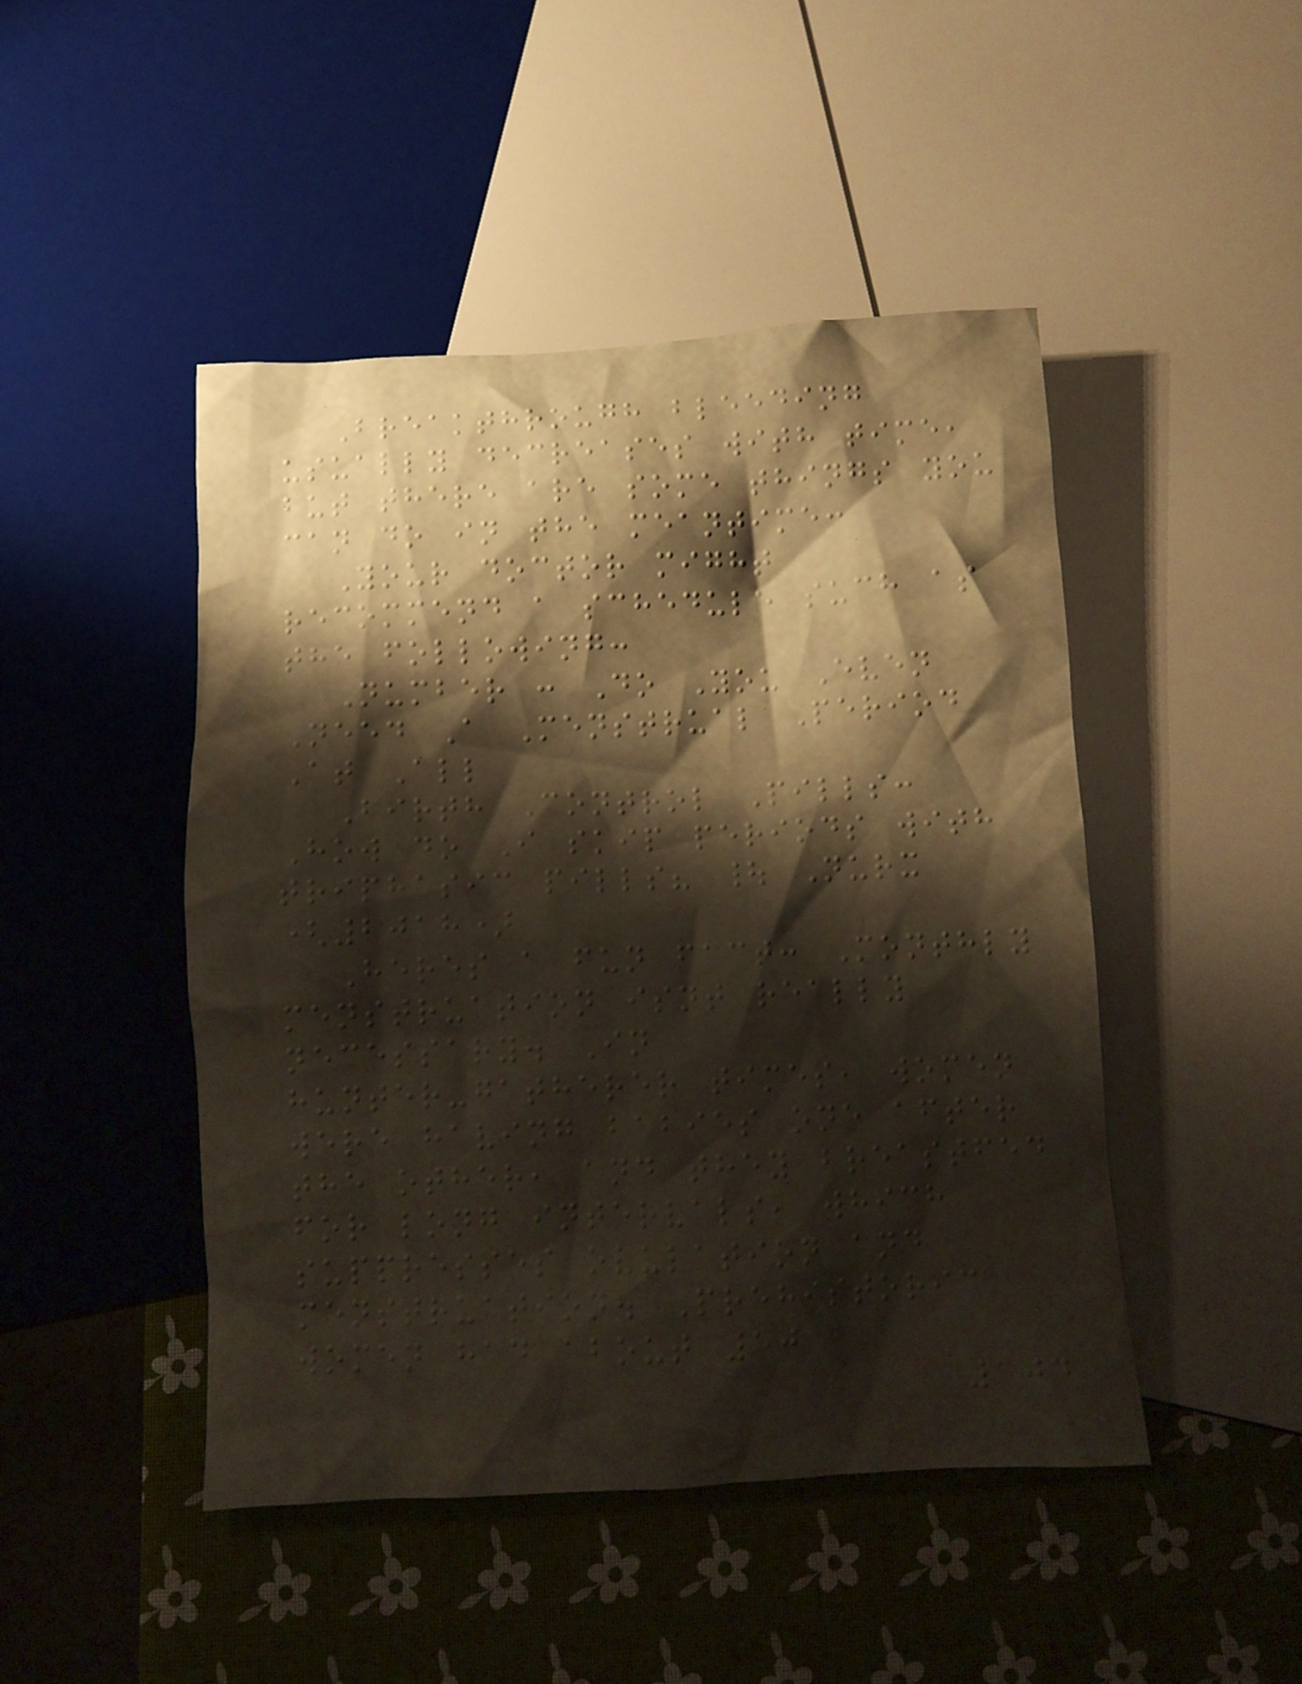Breakthrough bleeding
usually decreases with time,
but there are some things you
can do in the meantime:
Your doctor might
recommend a schedule such as
the following:
Number : Do You Even
Need A Menstrual Period
At All
Birth Control Pills:
How do I skip periods with
triphasic pills? | Nurx
(2018)
Heres a fun fact: Monthly
menstruation isnt really
necessary. In
hunter-gatherer times, women
were having babies one after
the other, and they breastfed
for long intervals, which
suppresses ovulation and
menstruation. Prehistoric
women had about 50
104
